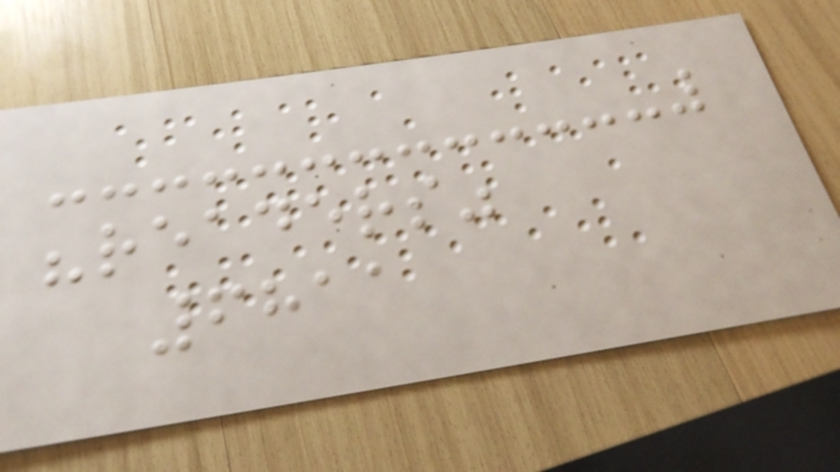"readers"
6811
